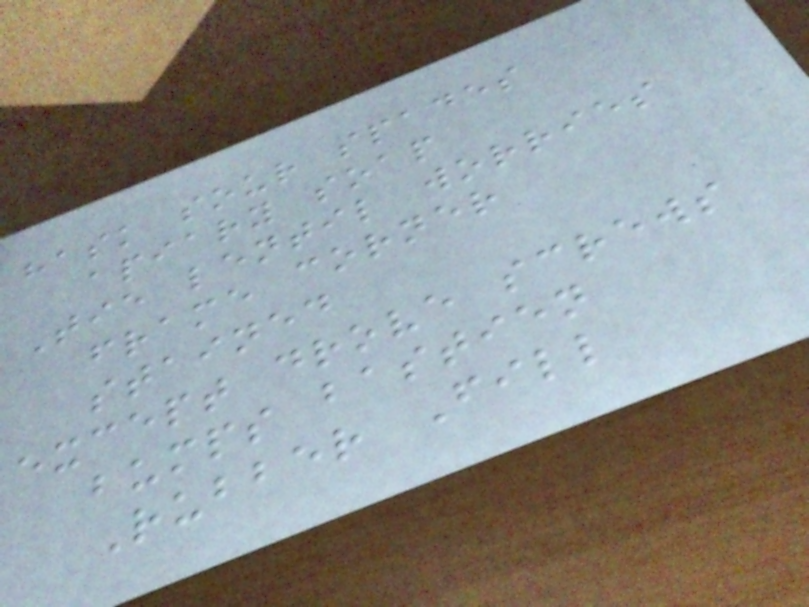hask sour spades
apiary soap
Tie lentil worries
frame corner
stained
except drove screws
bumps bastien
Rubber Fill
